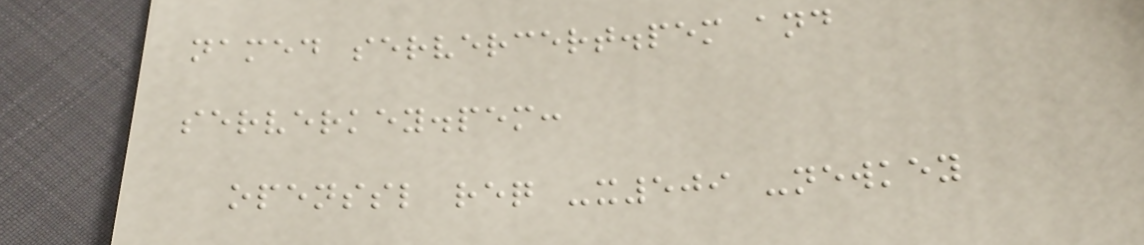named servercert.pem and
serverkey.pem:
openssl req -x509 -newkey
